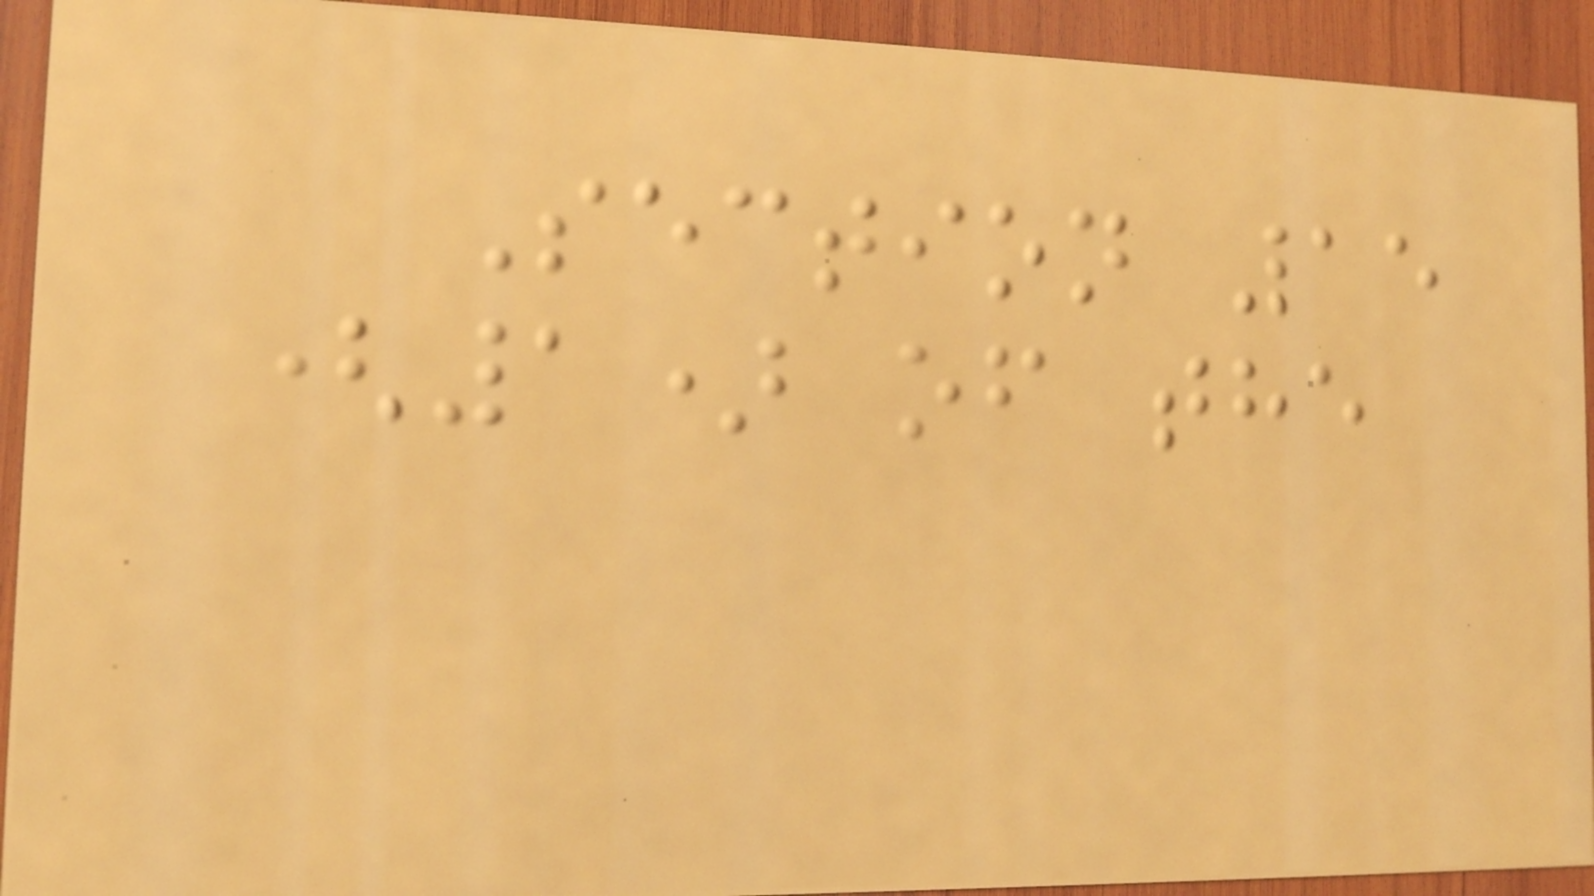Section 15
(1) of the
